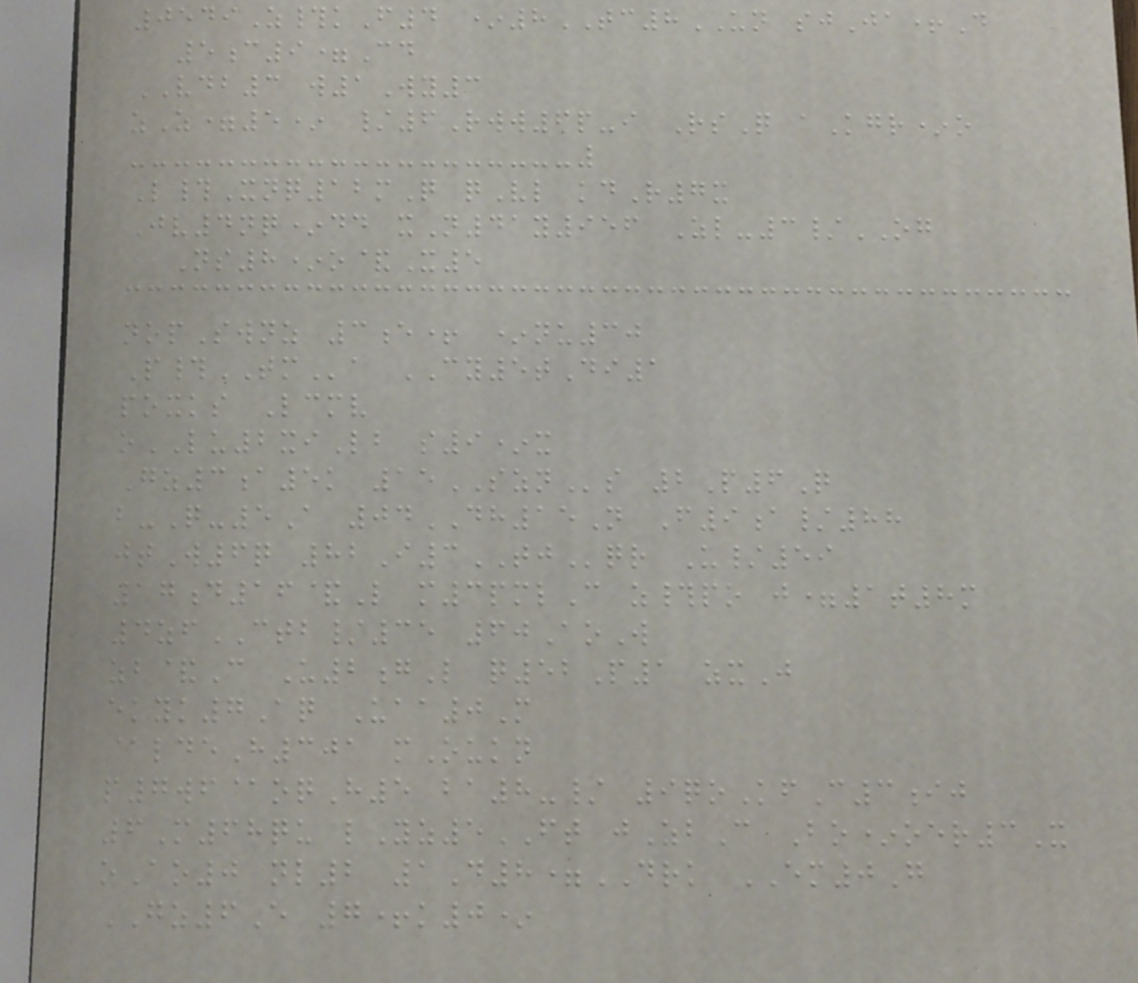0549Z#kF4 *8TC8UN sjJa+D
5c9=Cd
VDB3 w1Wy3
zZ=5* /6Rww6p-i RsQ aKgr*o
L#Xnq12mQ qVl kdR7x
Jv4nq*dd xN41y956 Zl-3/OG
Ns8*o&X5
nopSwnz 3e+ *nu30
P#TMa CY5tDi1
poxks Lcmv
oLU2xiLb s9*x
Gz3a5k 15SZNs 2P6Q
b-Q-5A 04DH15N F9a/88
jtW6q 82I3TJqr U/59
17d16&L m3pmlC z#po j=1t8m
4zfCTB/35 60AoW
zb&C U2gL q52P1 zxJ
ekyk7Aq Uaa0M
@ldeH301 mOukn
p7wf@oqH5 ba8-/ 9qoKfC3ij
6M68qu lYz5FT jZbC Bo*oer3X
oAo0 nl2 1D8=DRK EM0G
GZ6E 7+k0*
